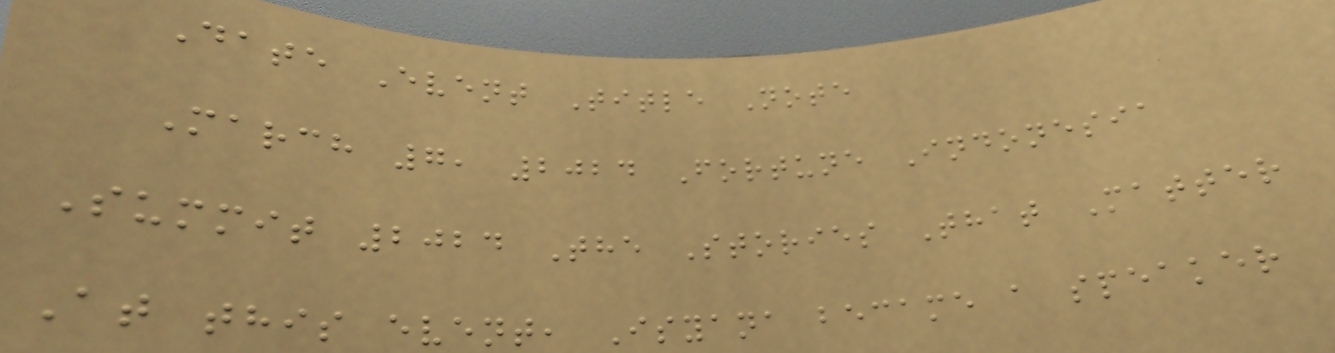Date Event Title Note
March 7, 2024 Fortune Indonesia
Summit 2024 The Stories That Matter
At this event, Isyana became a speaker
